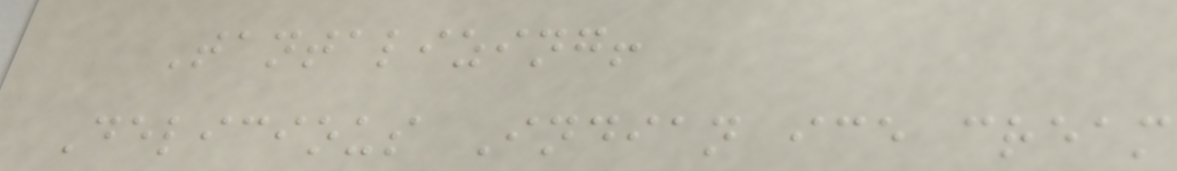Tantalizing!
Delicious Indian ice cream
